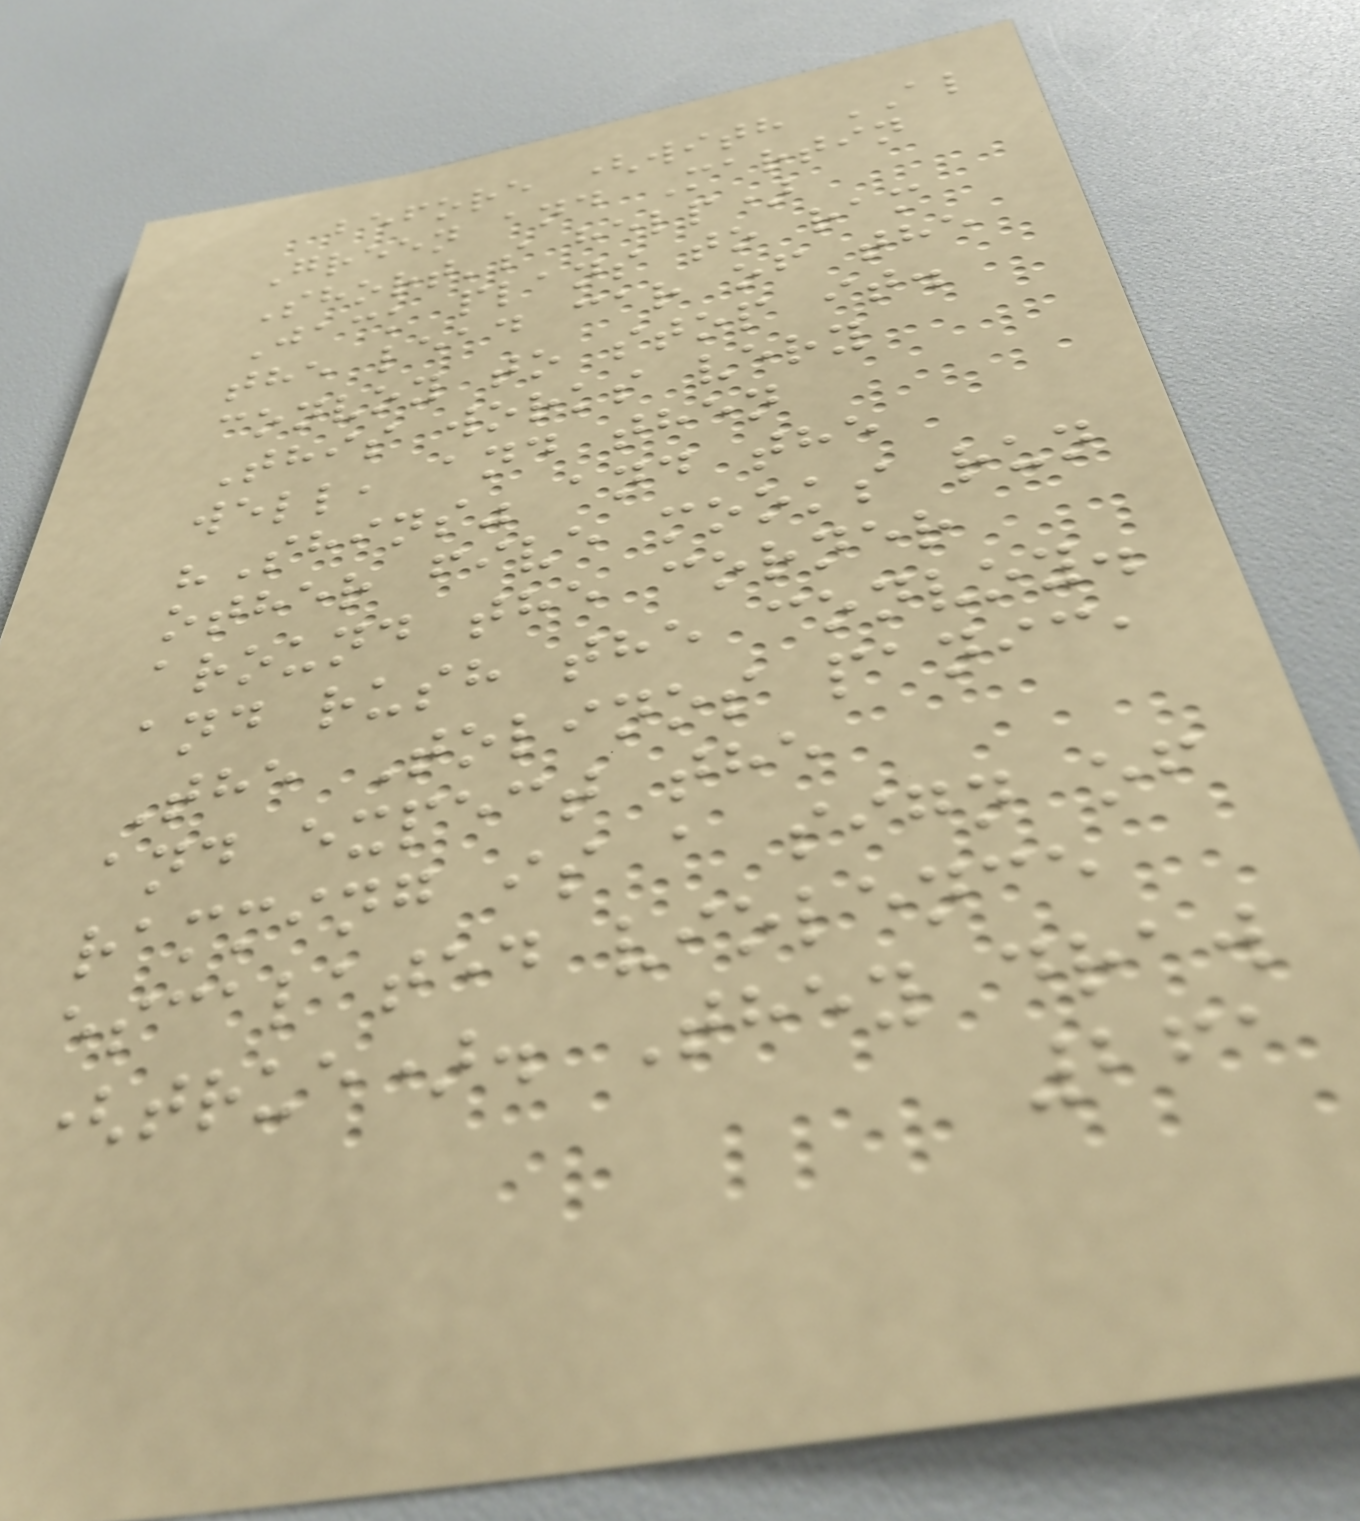before (with AL
Green and Martin
Short's help)
Jack plans to ram
the lead car of the
convoy to stop it.
This works very
well, and then
"Shins" and the
other five mooks run
around the corner
and rush the convoy.
The Tolinos panic,
and expect the
ramming is a sign of
escalated violence
(true). They draw
261
